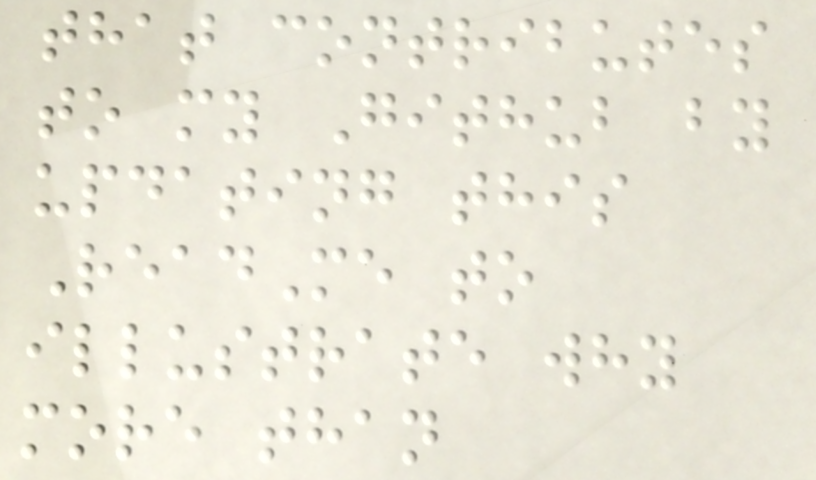that contributes
to my Github by
updating this
ReadMe to
illustrate why
more than
